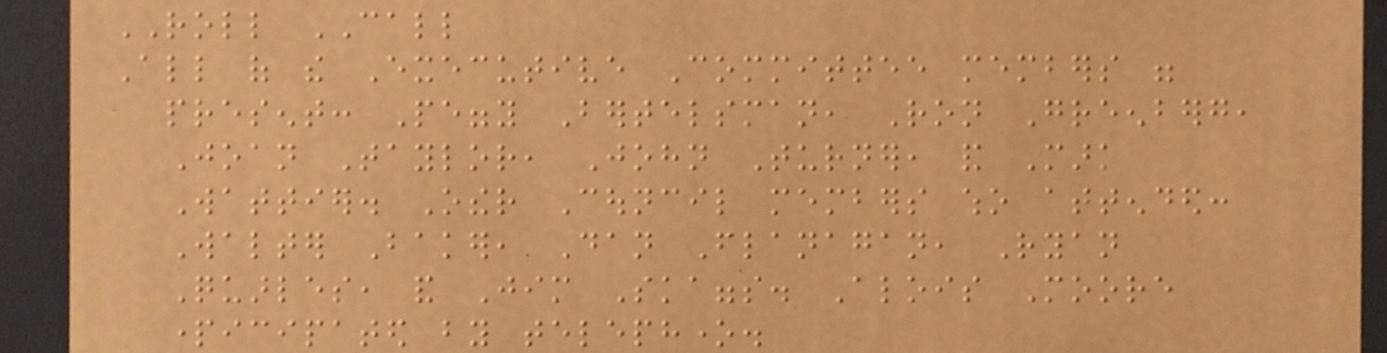ROLL CALL
All of the Executive Committee members were
present: Peggy Bertelsman, Ron Greenberg,
Joan Taylor, John Turner, and Mark
Wattier. Other Council members who attended:
Walter Baker, Dan Flanagan, Ryan
Quarles, and Jim Skaggs. Alois Moore
participated by telephone.
